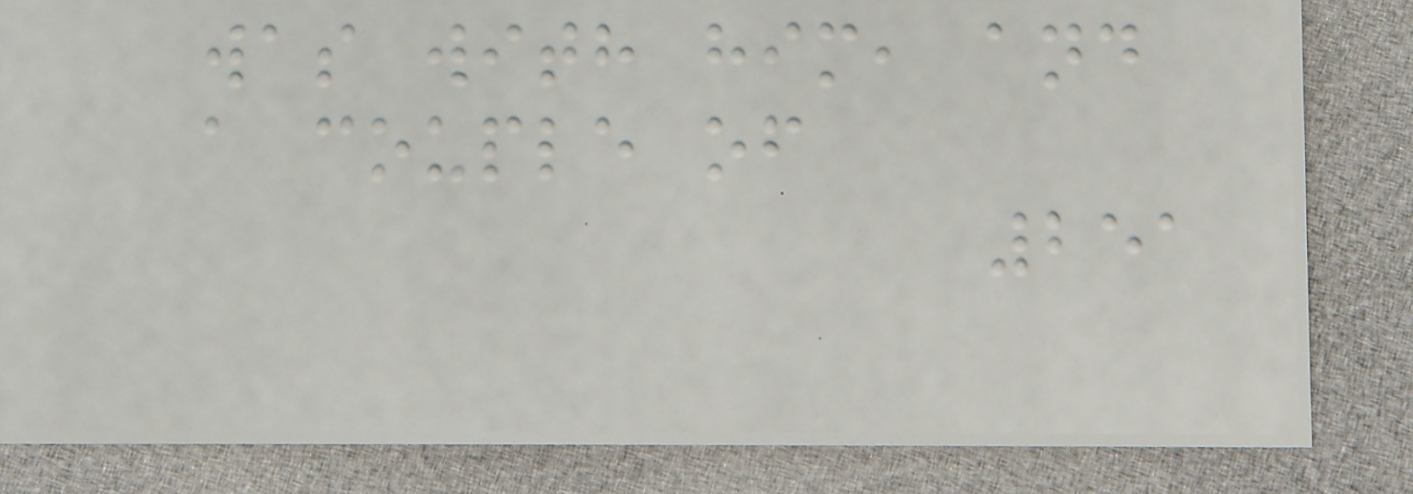was with him, and
a couple of
251
